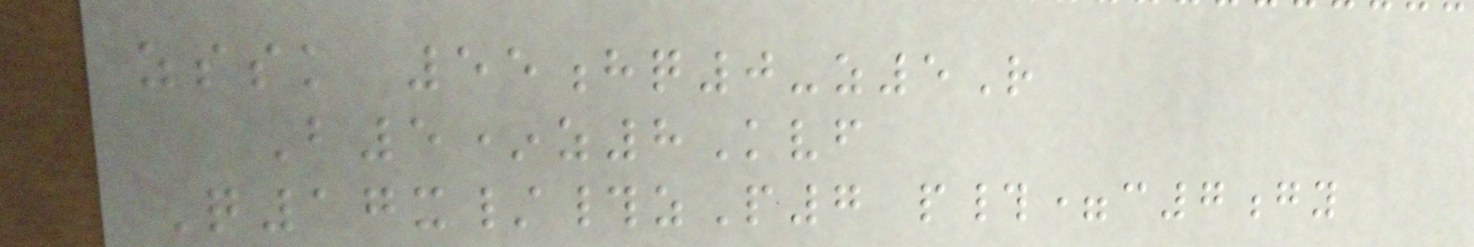zssk 55hq0-z5R
B5*z8Kvf
Q17x/#zP7 p#=c7gy
